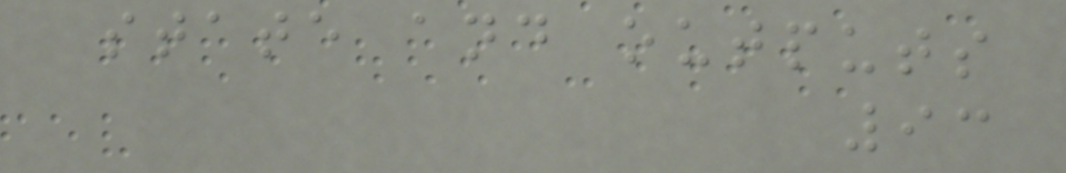state and outputs
93
